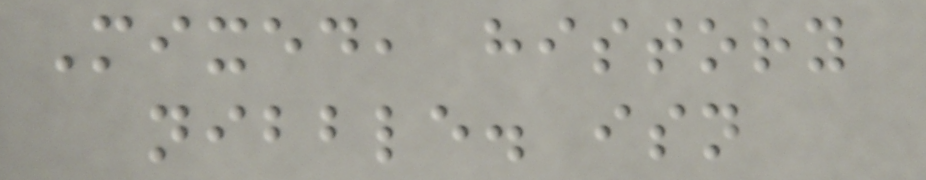Mixed, history
nibble. isn
